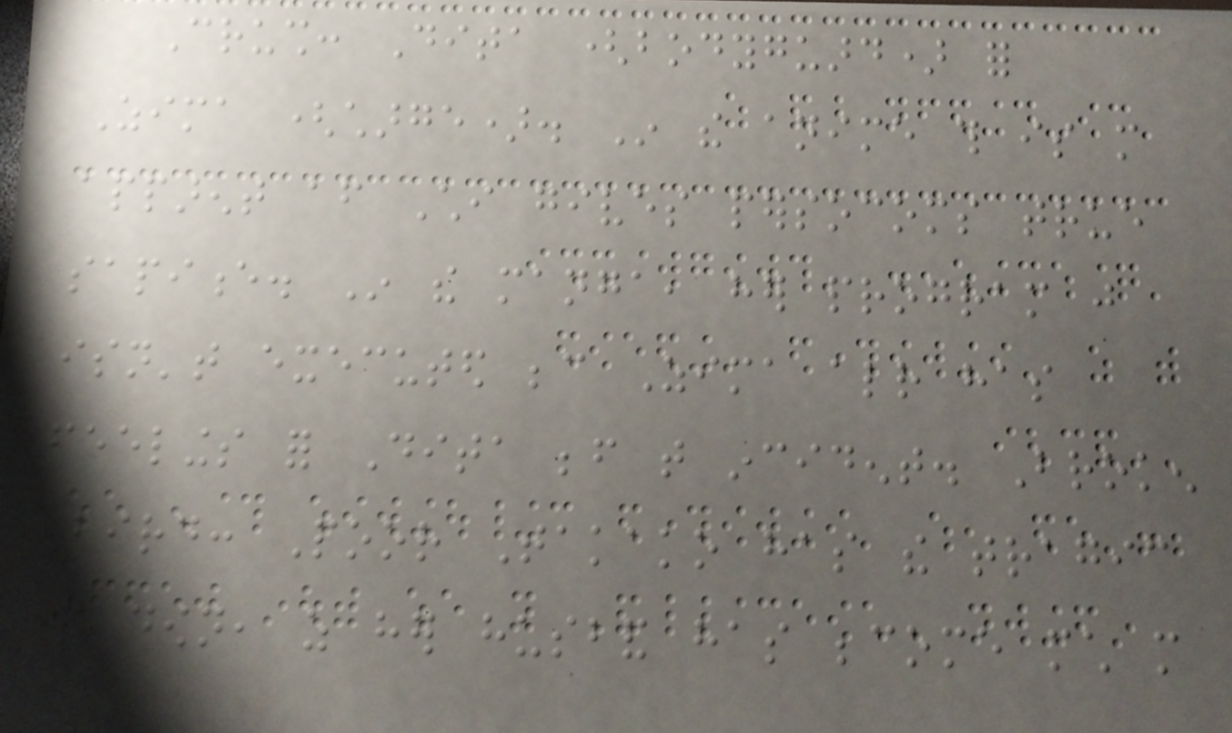Crush: Dita (bodyguard) for
Zima (charge). In the anime this is more
apparent after Chi gives persocoms true
sapience. In the manga, her program just
isn't executed because Zima already has
feelings for Dita before that incident. Broken
Bird: Poor Takako has the tragic
part down, as her husband has become much more
